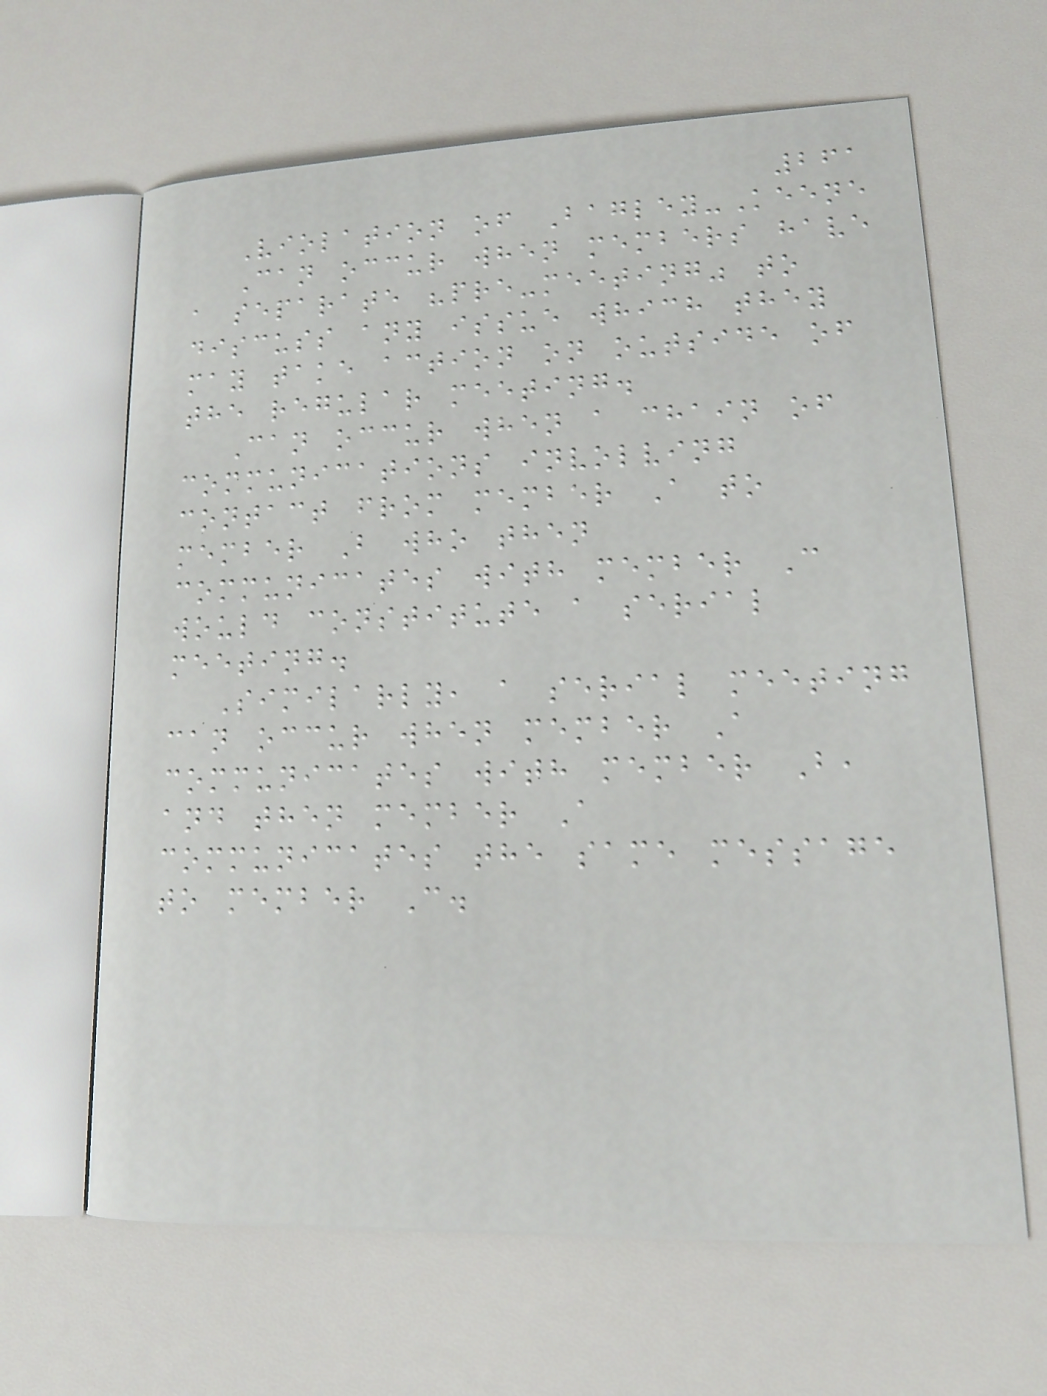261
Violation of Bagley-Keene
Can occur when members have
a separate "pre-meeting" to
discuss any issue which they
may take action on outside of
the regular meeting.
Can occur when a chain of
communications involving
contact from member A to
member B who then
communicates with member C
would constitute a serial
meeting.
Similarly, a serial meeting
can occur when member A
communicates with member B,
and then member A
communicates the same message
to member C.
